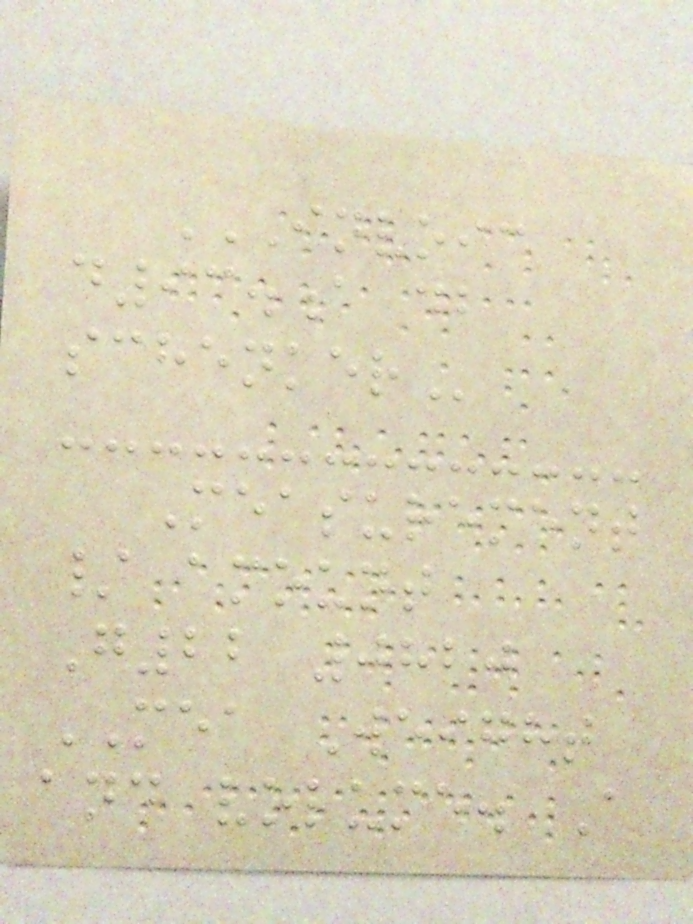INVOIC
D93.A DB
SCHENKER
Measurement
/ amount
G22 0820
MEA Weight
and volume. A
